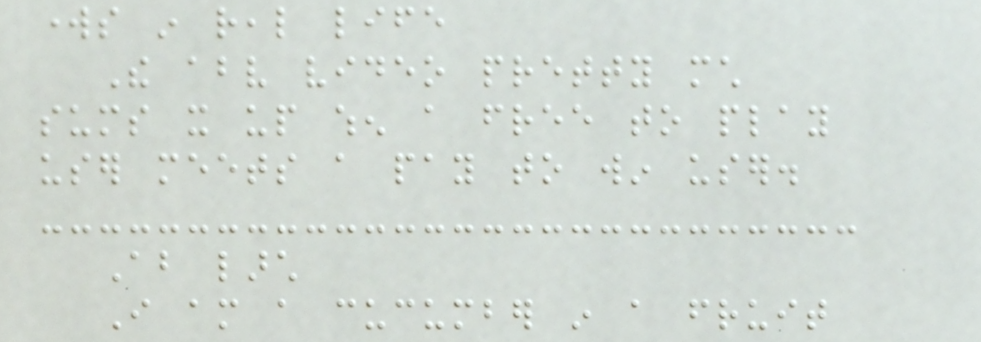works in real life
The above video pretty much
sums it up when a free to play
user meets a pay to win user.
About larch
I am a cucumber in a fruit
